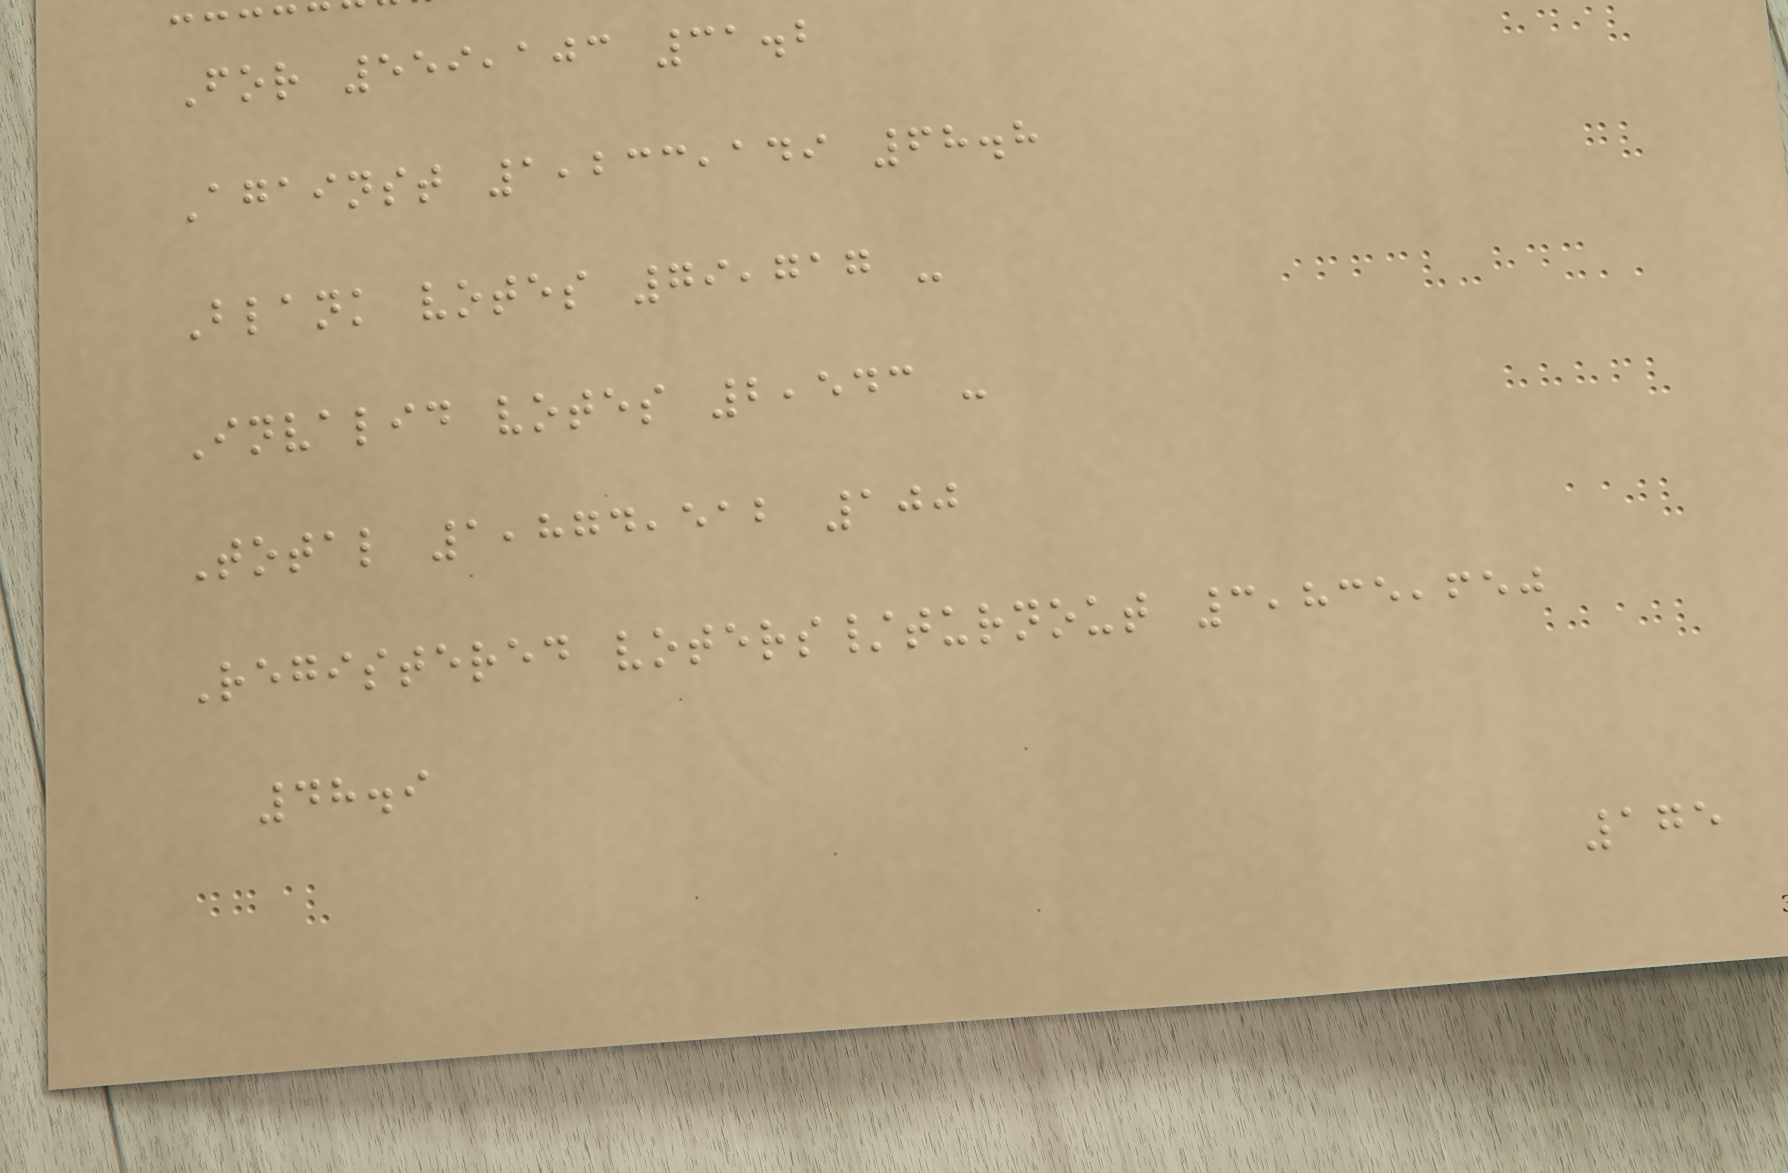For 559,103 31.2
Against 1,233,149 68.8
Blank votes 79,717 -
Invalid votes 2,543 -
Total 1,874,512 100
Registered voters/turnout 3,835,650
48.9
175
